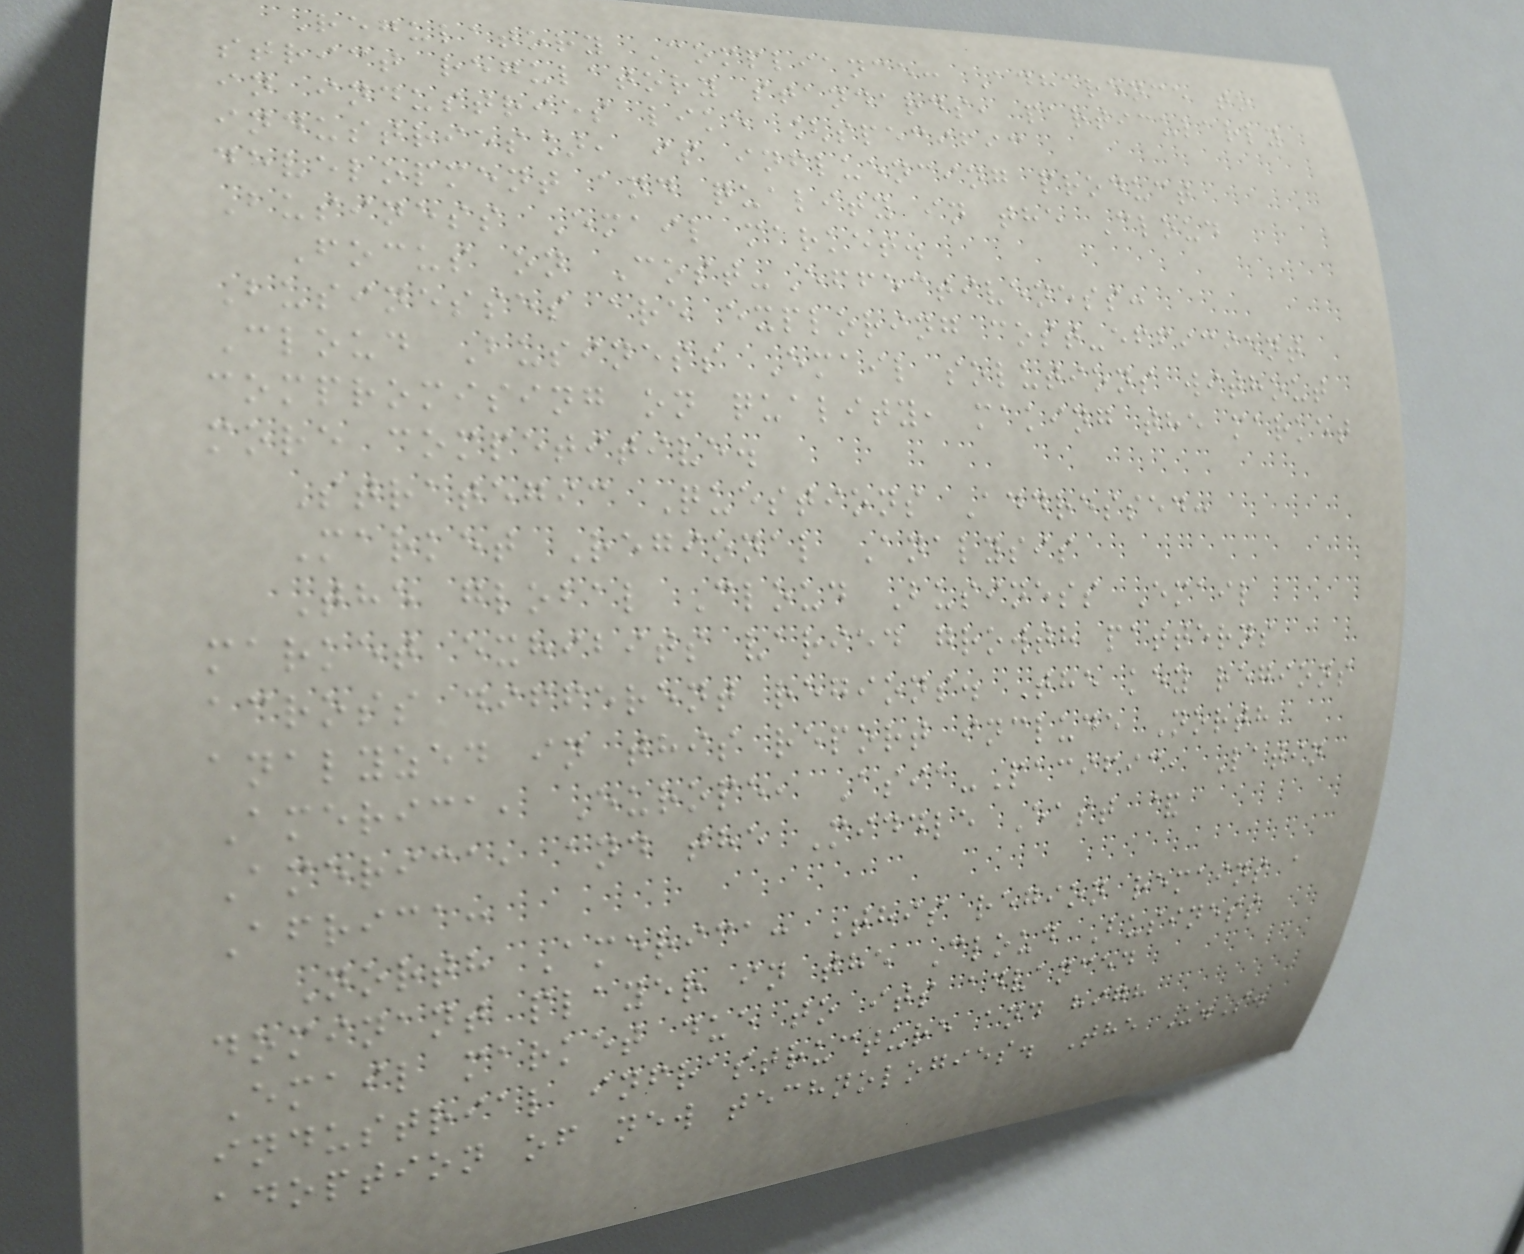Regulatory Compliance: Adherence to
strict regulatory standards, particularly
in industries like [specific
industries], is influencing product
development and quality in the Cloud
Business Email market.
Focus on Cost-Effectiveness:
Businesses are exploring cost-efficient
Cloud Business Email solutions without
compromising on quality, making the market
more competitive.
Strategic Questions Addressed:
Market Regional Analysis
The global Cloud Business Email
market exhibits varied growth patterns
across different regions. The key regions
analyzed in this report include North
America, Europe, Asia-Pacific, Latin
America, and the Middle East &
Africa:
North America: This region remains a
dominant player in the Cloud Business
Email market due to its advanced
industrial infrastructure and high
adoption of new technologies. The U.S.
